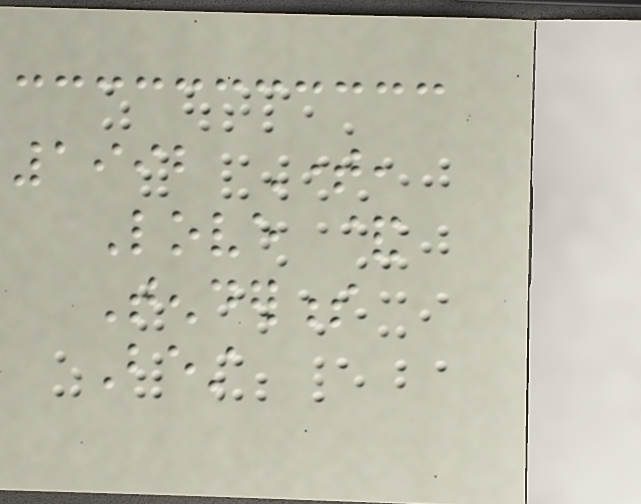1992 Time,
Love &
Tenderness
Best
